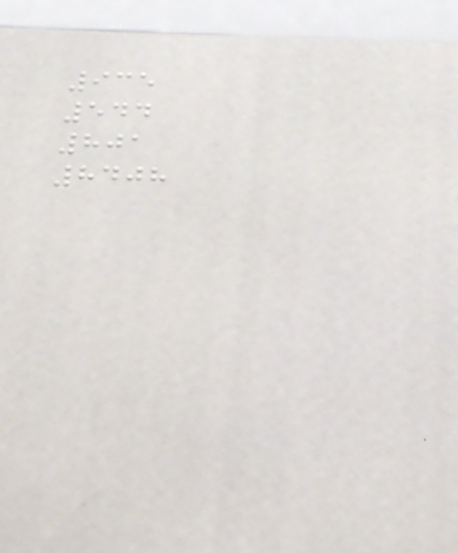935
544
801
8408
